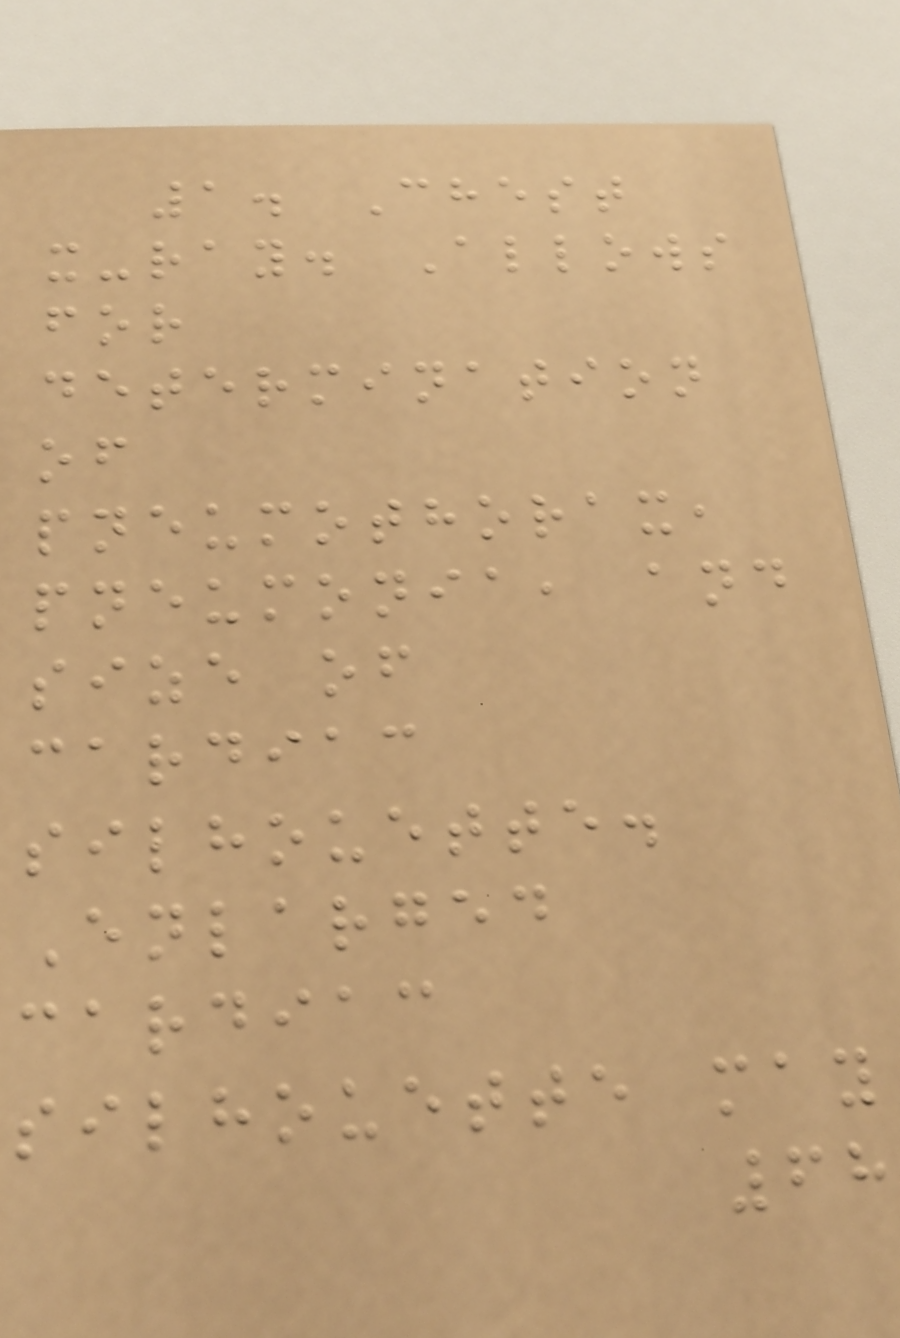1. Chest
x-ray. Allows
for
determination
of
pneumothorax,
pneumonia, and
size of
cardiac
silhouette.
Enlarged
cardiac
silhouette may
68
